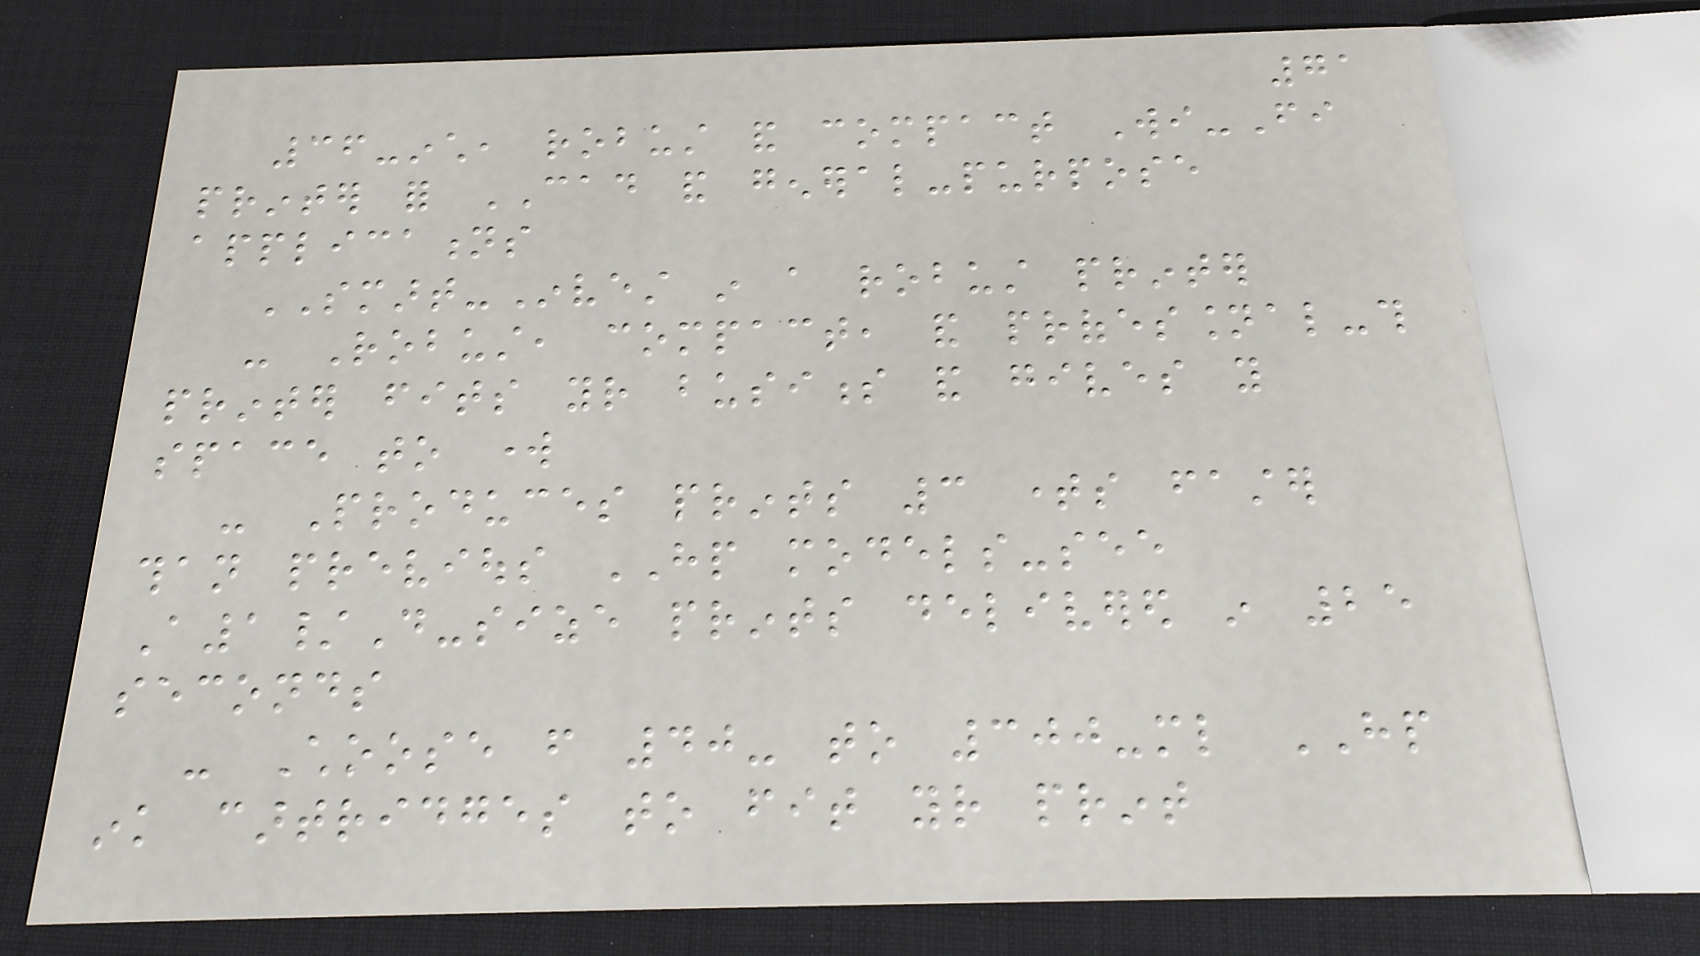71
36-inch, robust and compact Wi-Fi
printer for CAD and general-purpose
applications
SMART-Invest in a robust printer
- Robust, compact, and professional-this
printer fits your business and gives you
space to work
- Produces prints 3 times faster
than previous HP models-see
A1/D-size prints delivered in 25
seconds
- Choose from 40- to 300-ml HP
ink cartridges to fit your print
